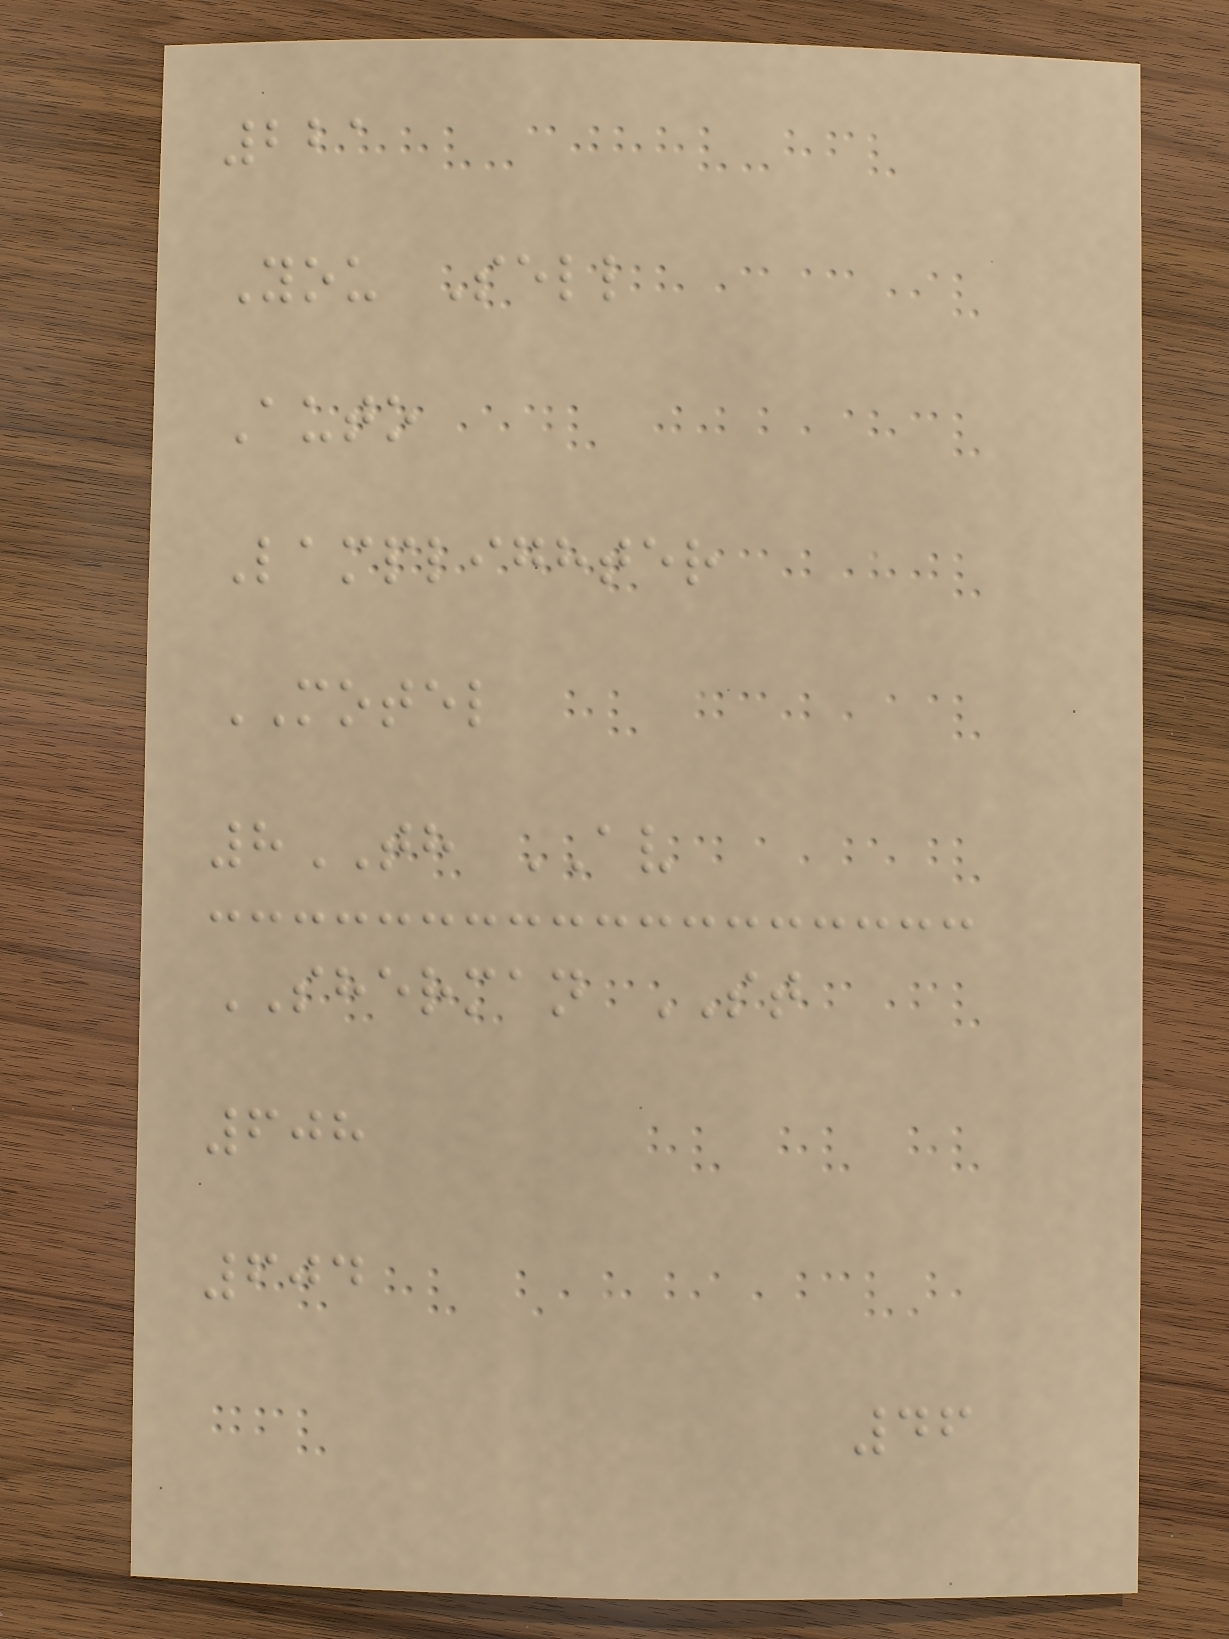221
You Sell
Auto
Lamplighter
MOTEL
8TH AV
SHERMAN ST
608
604
46
